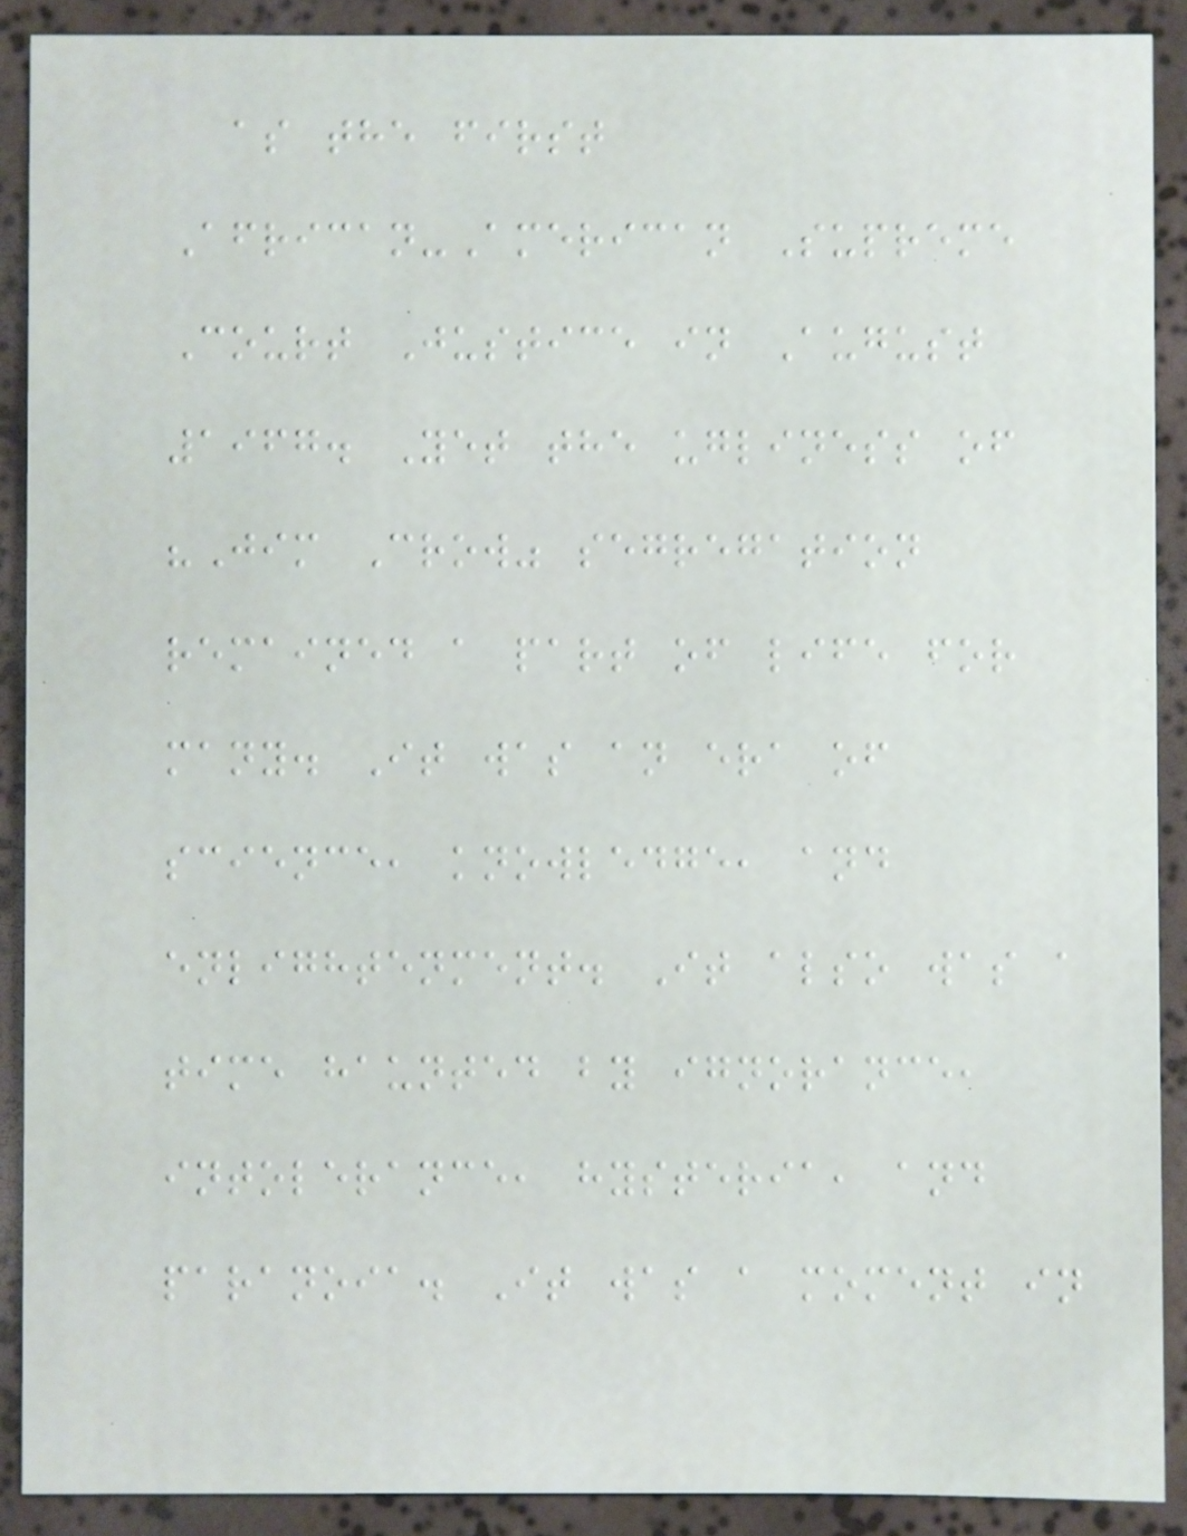as the first
African-American Supreme
Court Justice in August
1967. Yet the ugliness of
"Jim Crow" segregation
remained a part of life for
many. It was an era of
science, knowledge, and
enlightenment. It also was a
time haunted by ignorance,
intolerance, hysteria, and
paranoia. It was a moment in
